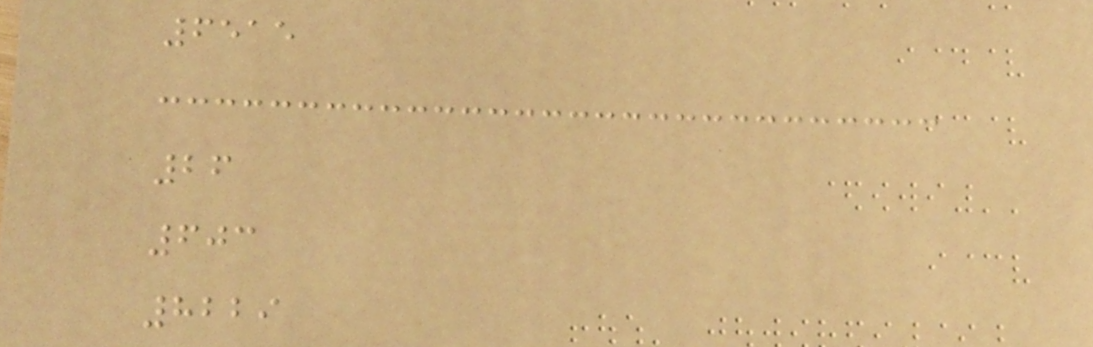6515
26
603
8229
